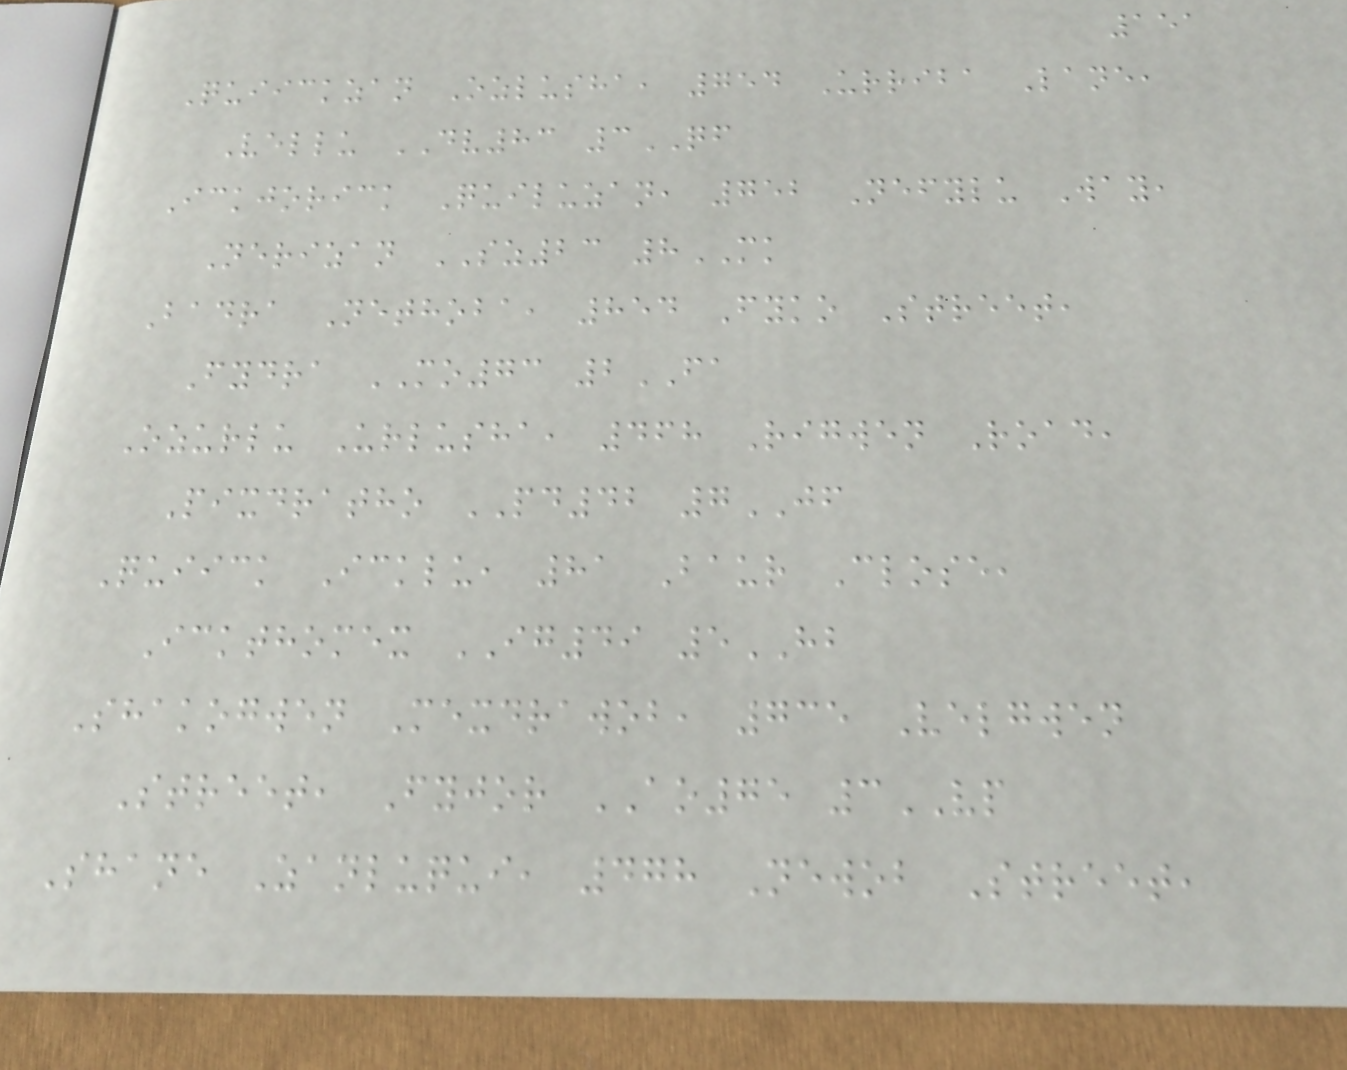151
Quiickzan Ozlusha, 754 Urriba Lane,
Vellu DV83 3QF
Ickjorick Quiluzan, 752 Nefylu Way,
Nerizan SZ23 8MK
Badra Nethoba, 854 Fyko Street,
Fydra MO73 2FA
Ozurlu Urlusha, 468 Rigwen Road,
Pixdratho PD42 7JF
Quiick Icklu, 81 Baur Close,
Ickthomex IG49 5HB
Shakogwen Mexdrawob, 735 Velgwen
Street, Fyjor AO75 3VP
Shane Zanluqui, 478 Newob Street,
